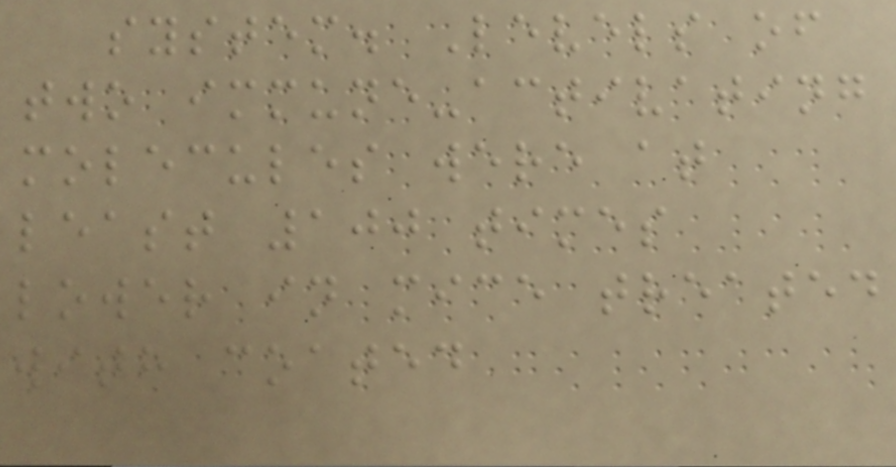system. Levels of
two immune-activating
molecules were at
least 100 times
lower in mice treated
with coated
